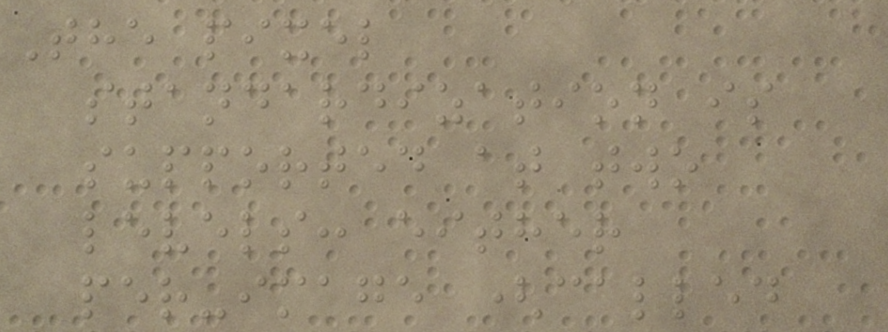The pixel
standardization is
supported at two
levels: either
per-image (called
